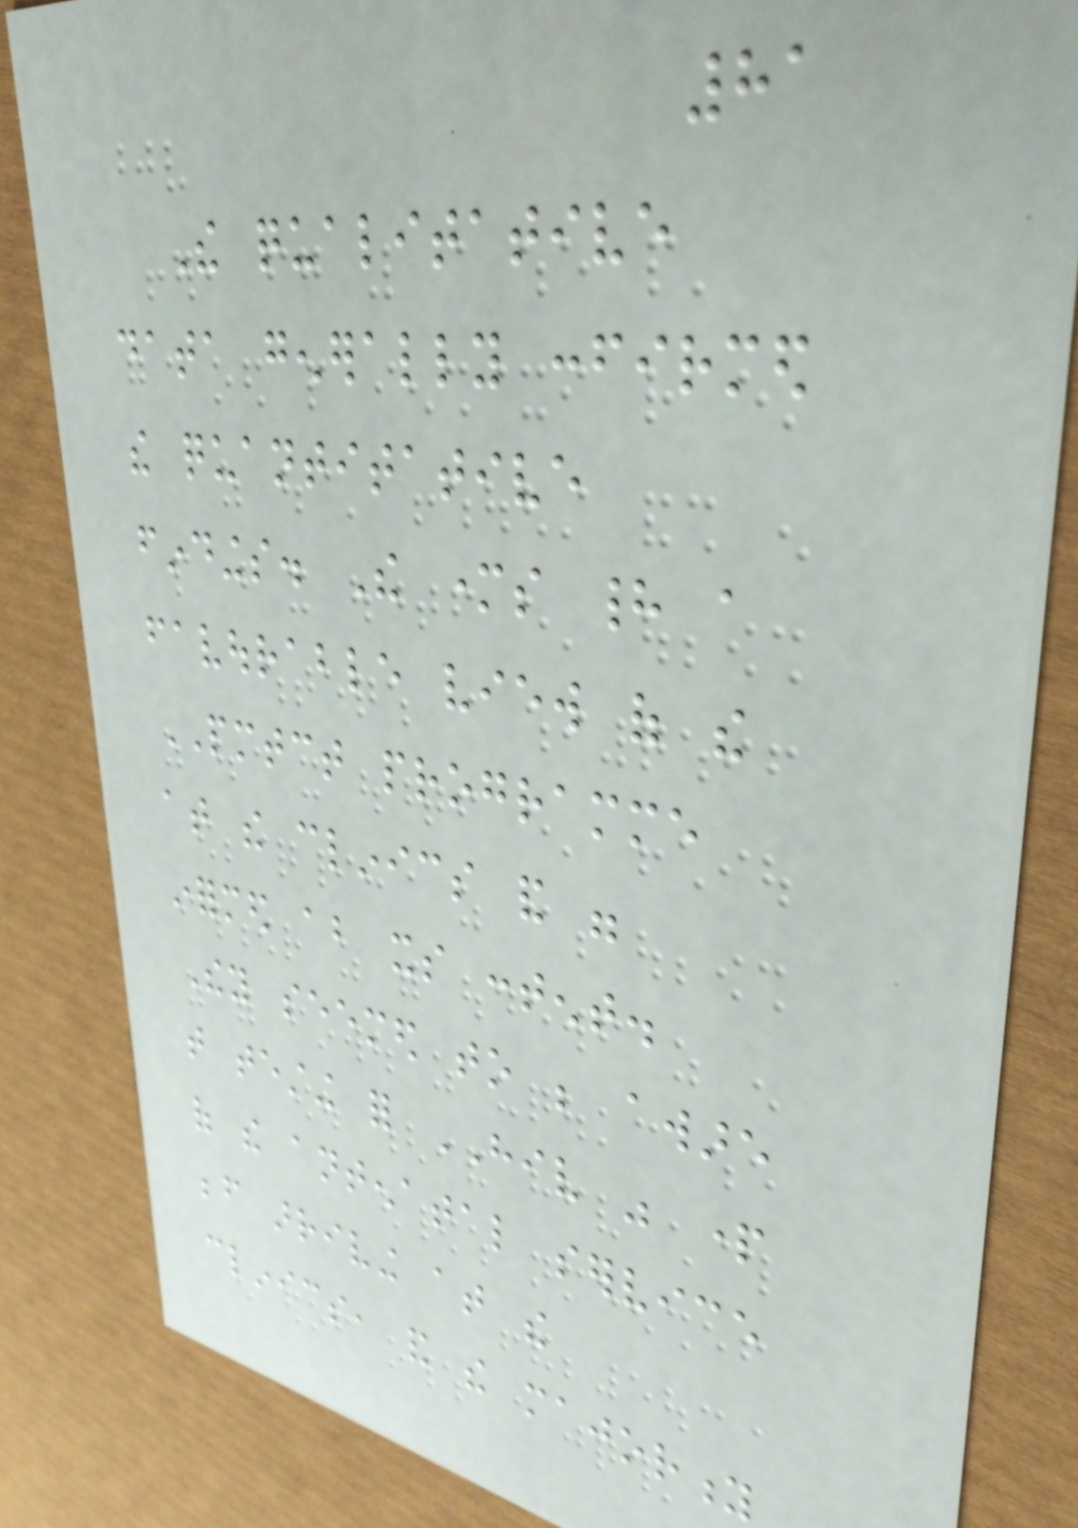81
The qualitative
data generally confirmed
the quantitative
findings. The mothers had a
favourable view of the
PMTCT programme
at the clinics and were
informed about its content.
They seemed to be aware
that testing for HIV was part
of the antenatal service
before arriving at the
clinics, and the majority
